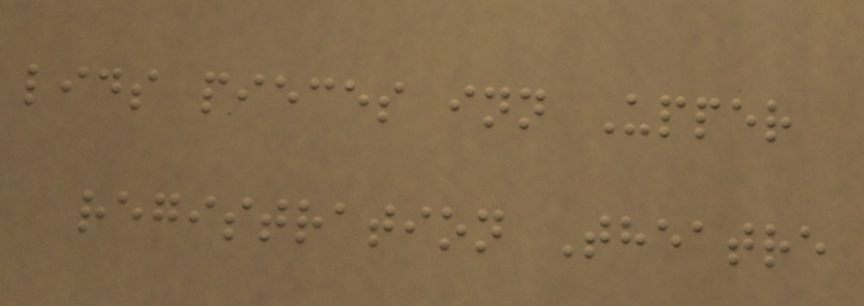lids pieces inn Upper
registration Theatre
